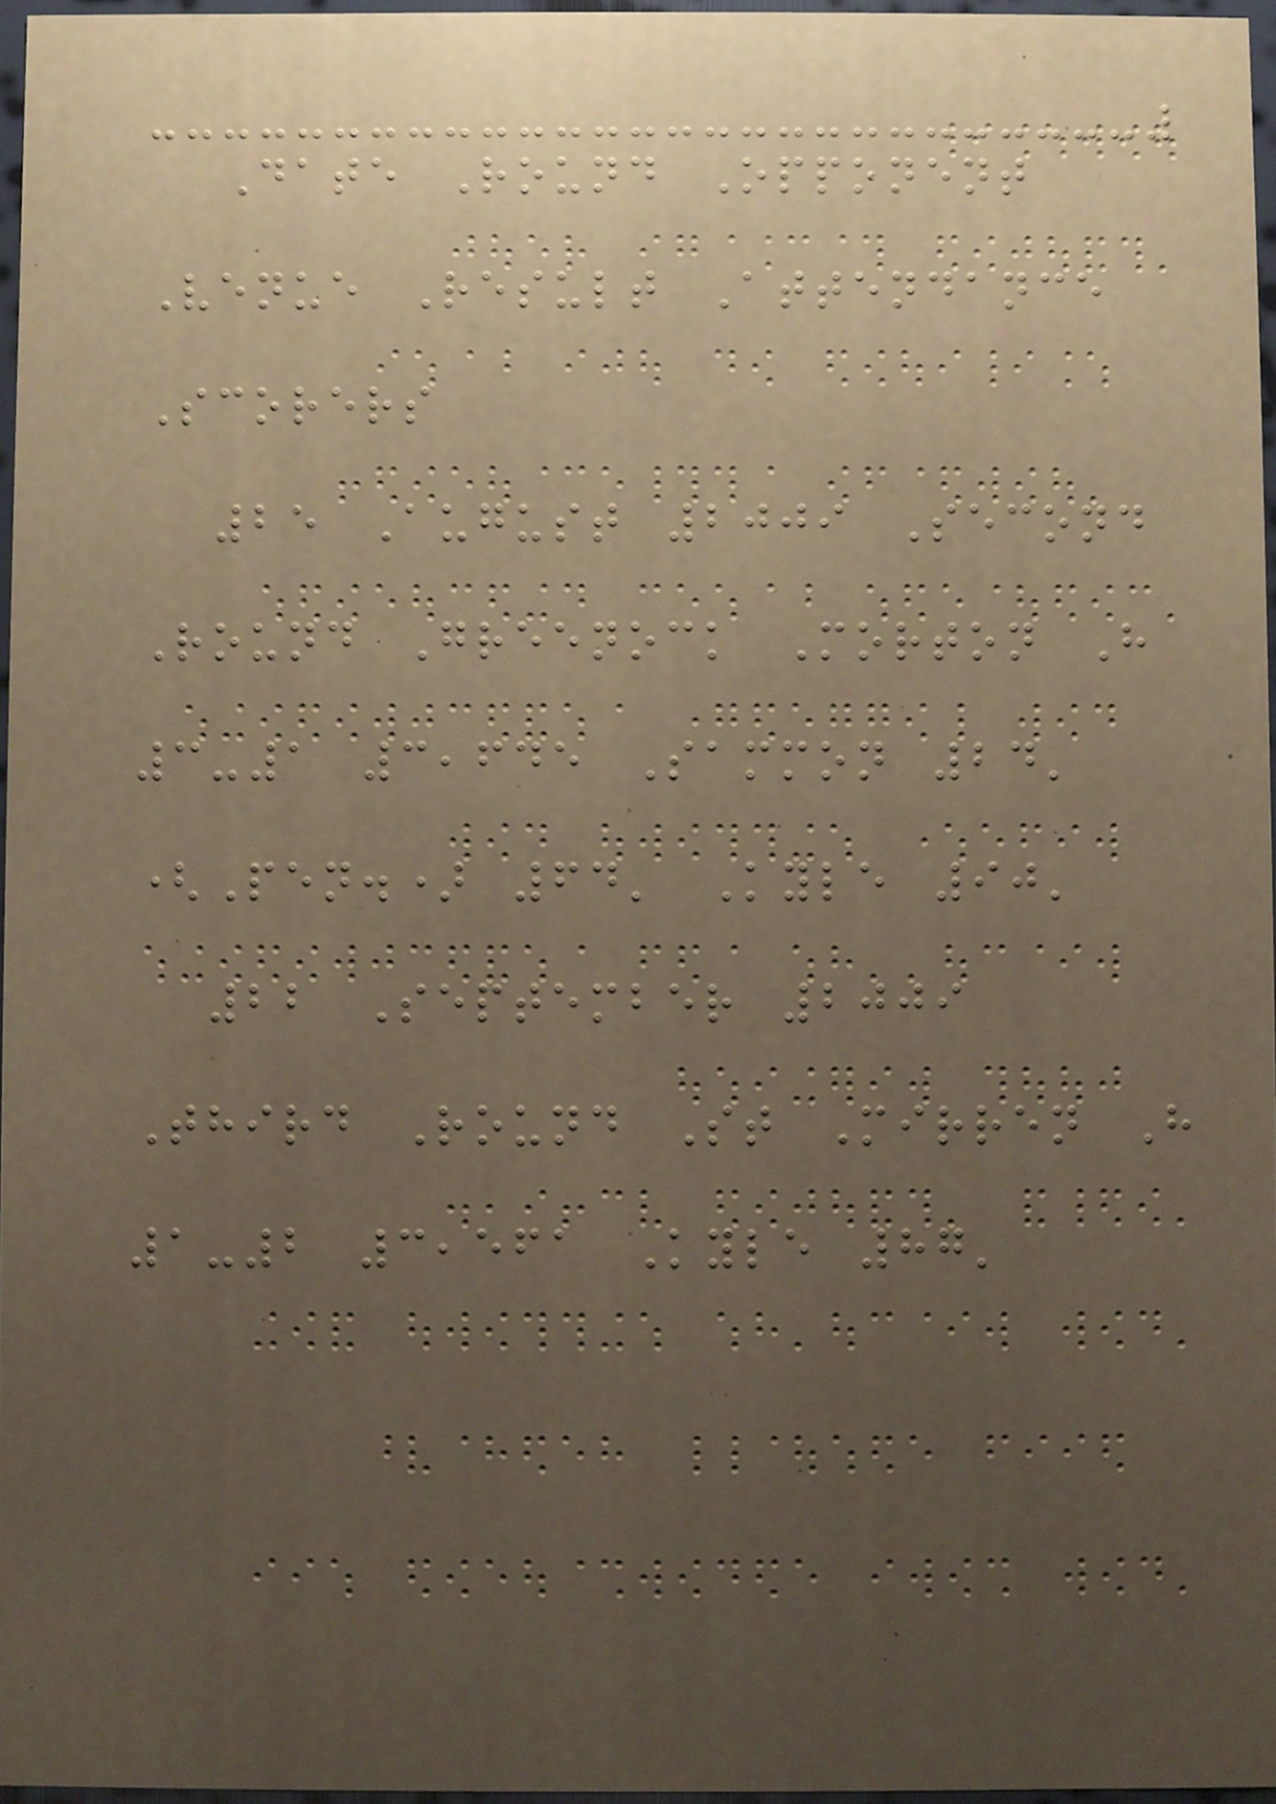Date Round Opponent
Venue Result Attendance
Scorers
25 August 2009 Second
Round Greenock Morton H
3-1 3,645 Sammon 24'
(Pen.) 64' Kyle 90'
22 September 2009
Third Round St Mirren H
1-2 3,561 Kyle 87'
